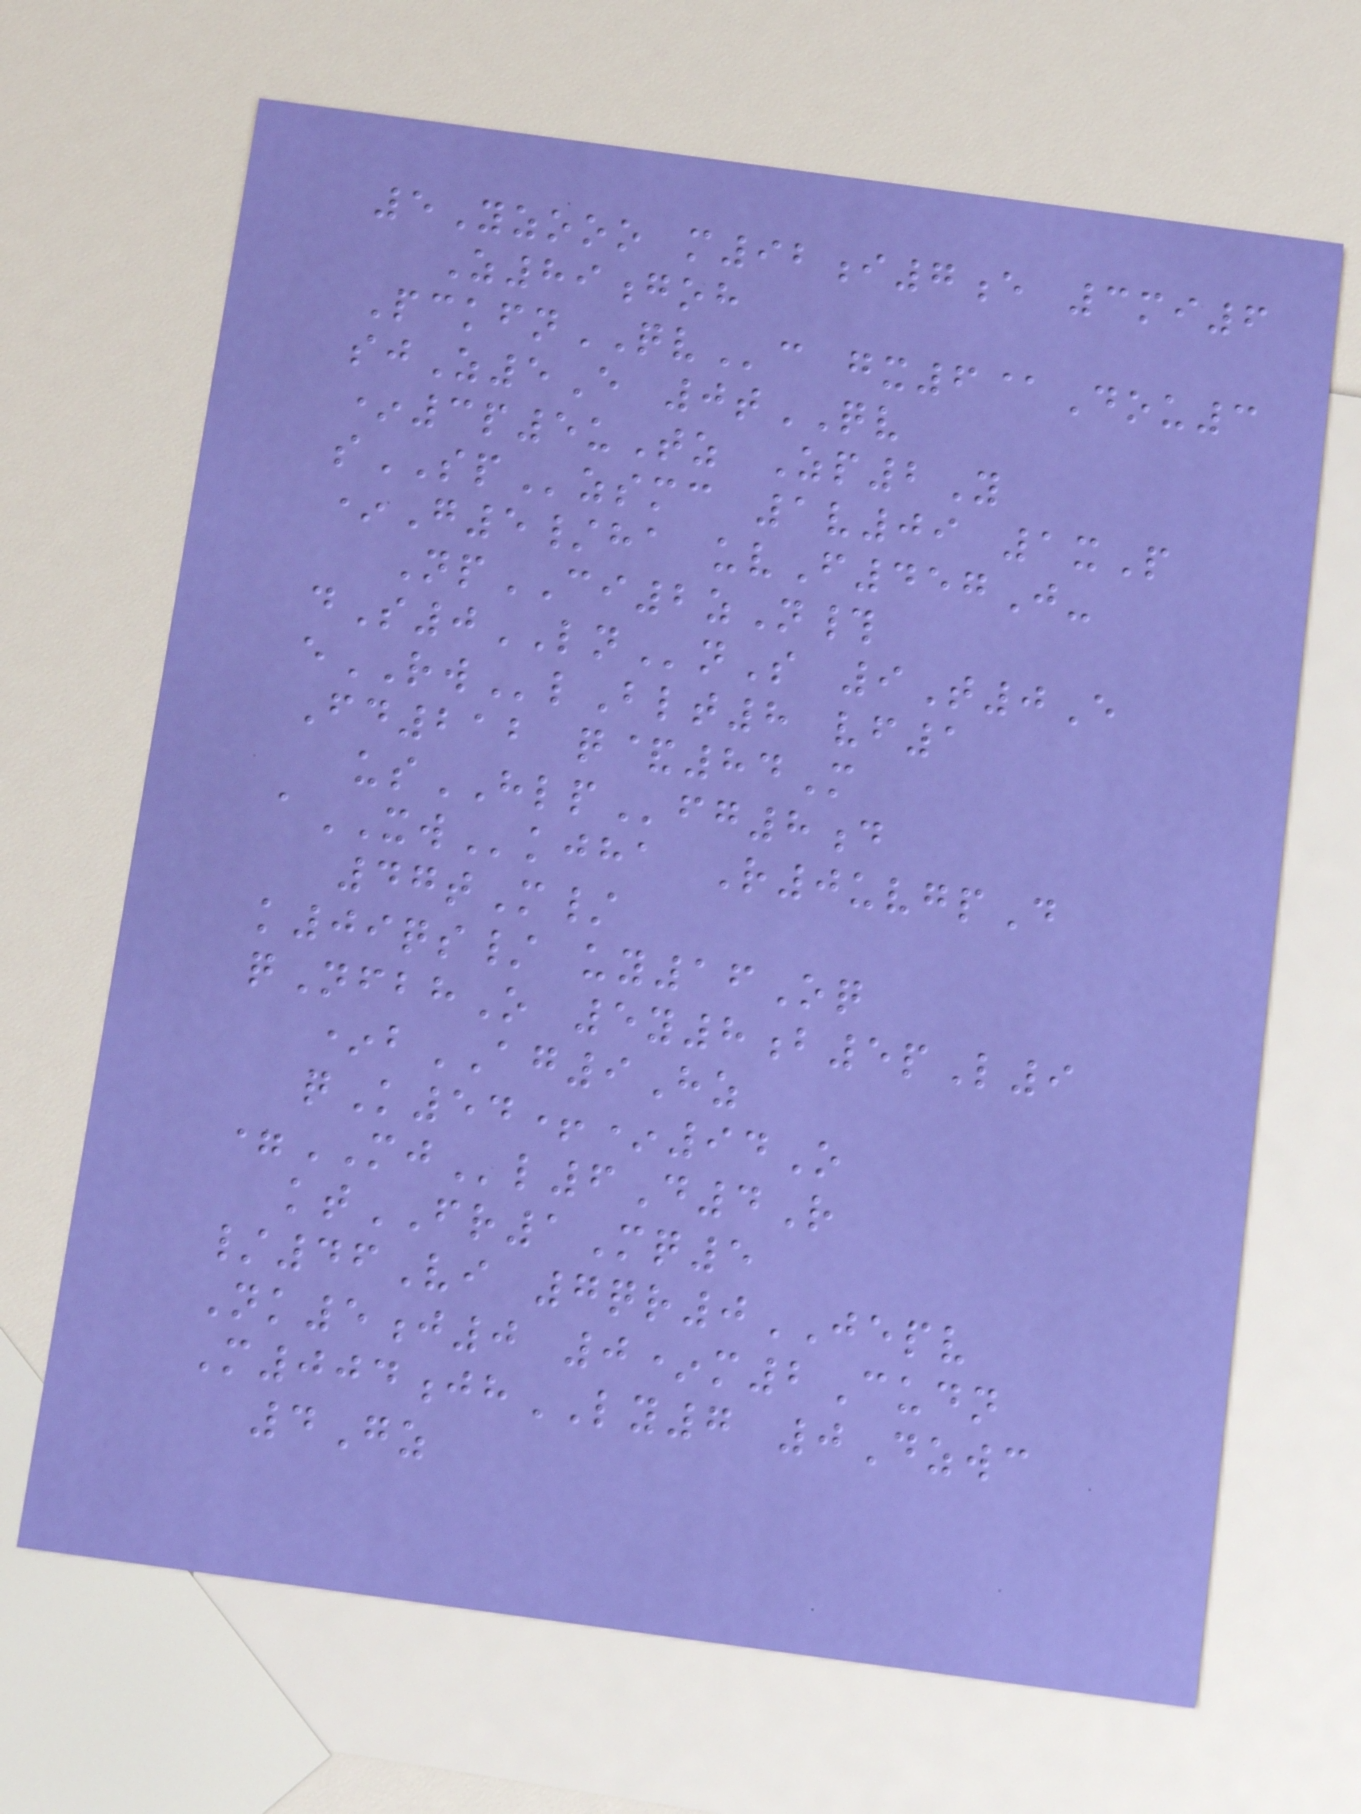5Yzooo m92i7e 3mi6
Z89goh
PckfnQVc gx6@Dou3
sjZ5E 0tQV
*3p5uTz Zp2Y
sSPzsmc 1v09 1xP
*G5/ha uvF457J-
NpCI2zN#
dS0LNnS 9T0E
eRWlBlt8 vf1
Fd212 q&84M
usHLPfg8d
aXWkjha R0uvgpD
47tM/
k09qs/ uy16Oq
qNfbhO 5y8b5pL9
*bAG9Hz
qK54+*94O
=MJl6D4R
ktFR1Mq5
/46Vi 7qr0JEPV
Nk5j0 0*m2Cudn
M004jhLY7 0Dzwc
4Gz
